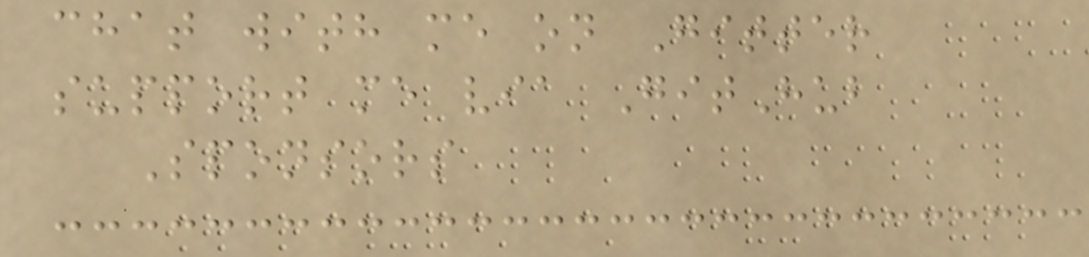chat with me on Gitter
support me via GitHub
Sponsors
